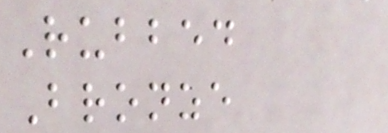Rubbed
Bronze
